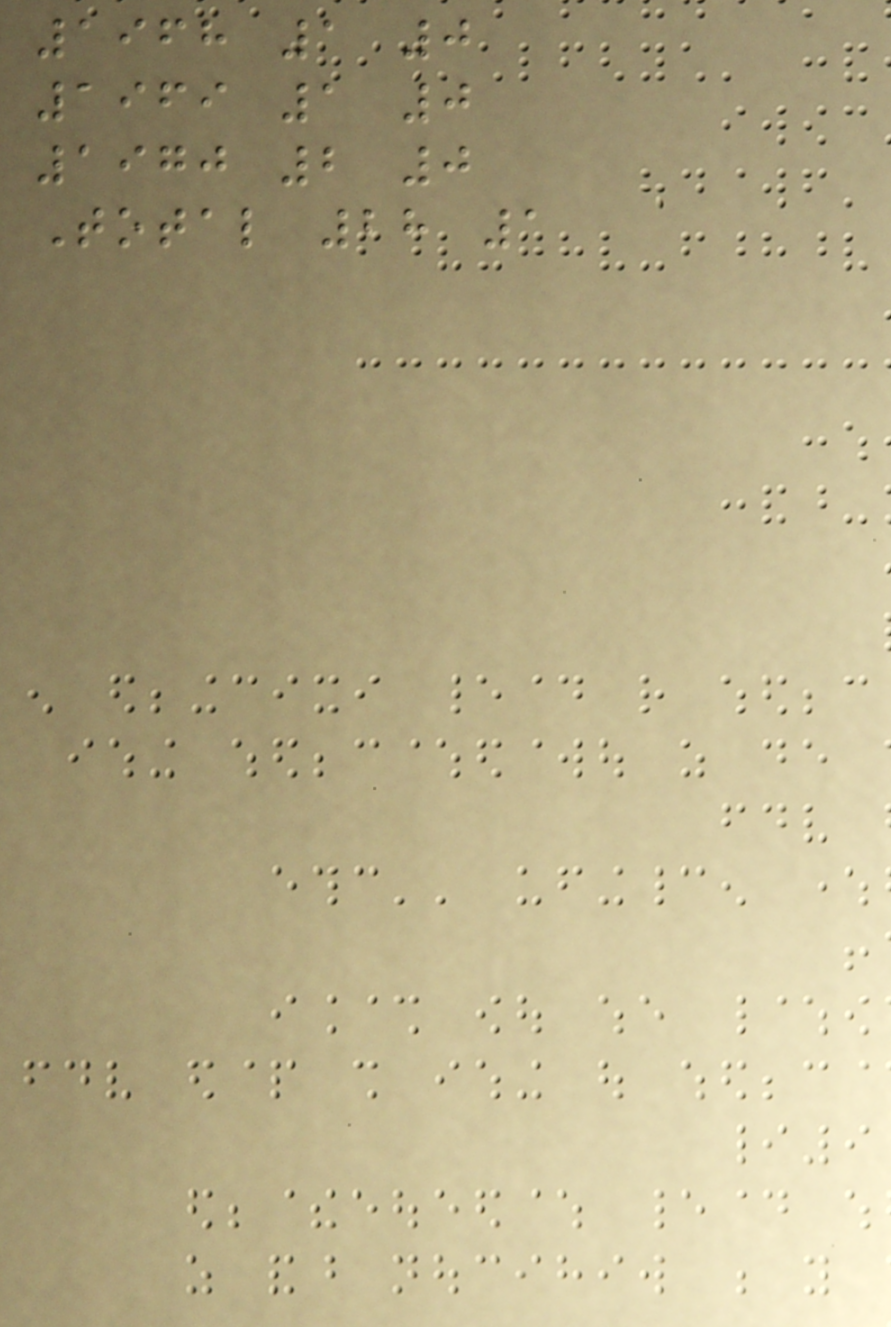1968 1 0
1969 1 0
1970 2 0
Total 28 1
